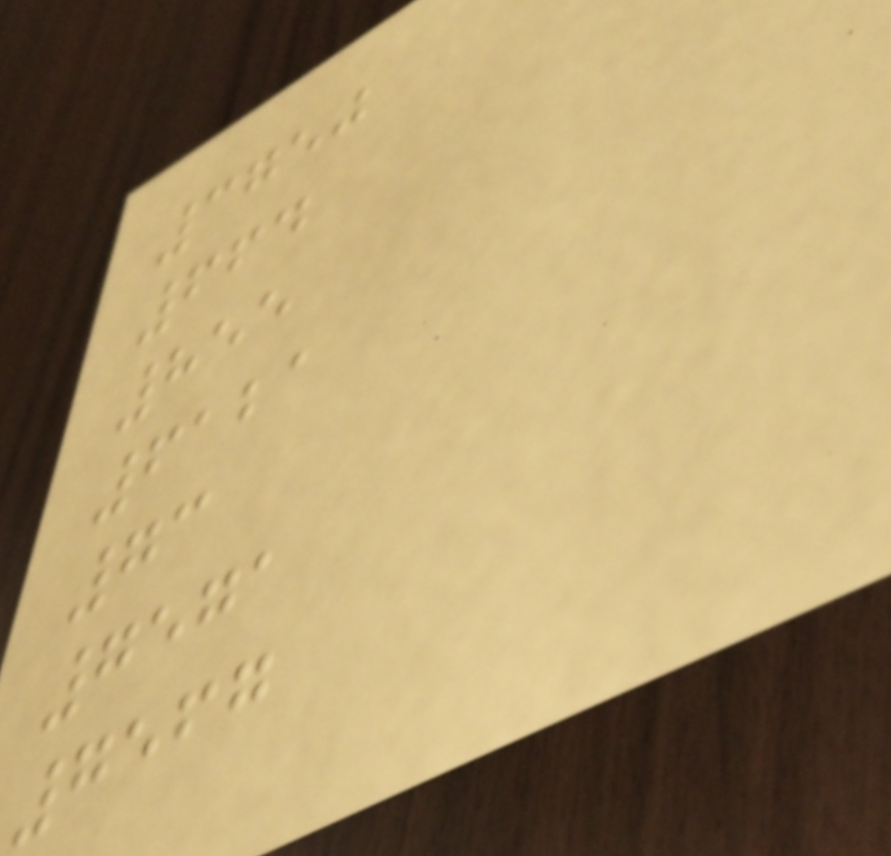3750
664
855
6121
73
7571
7567
